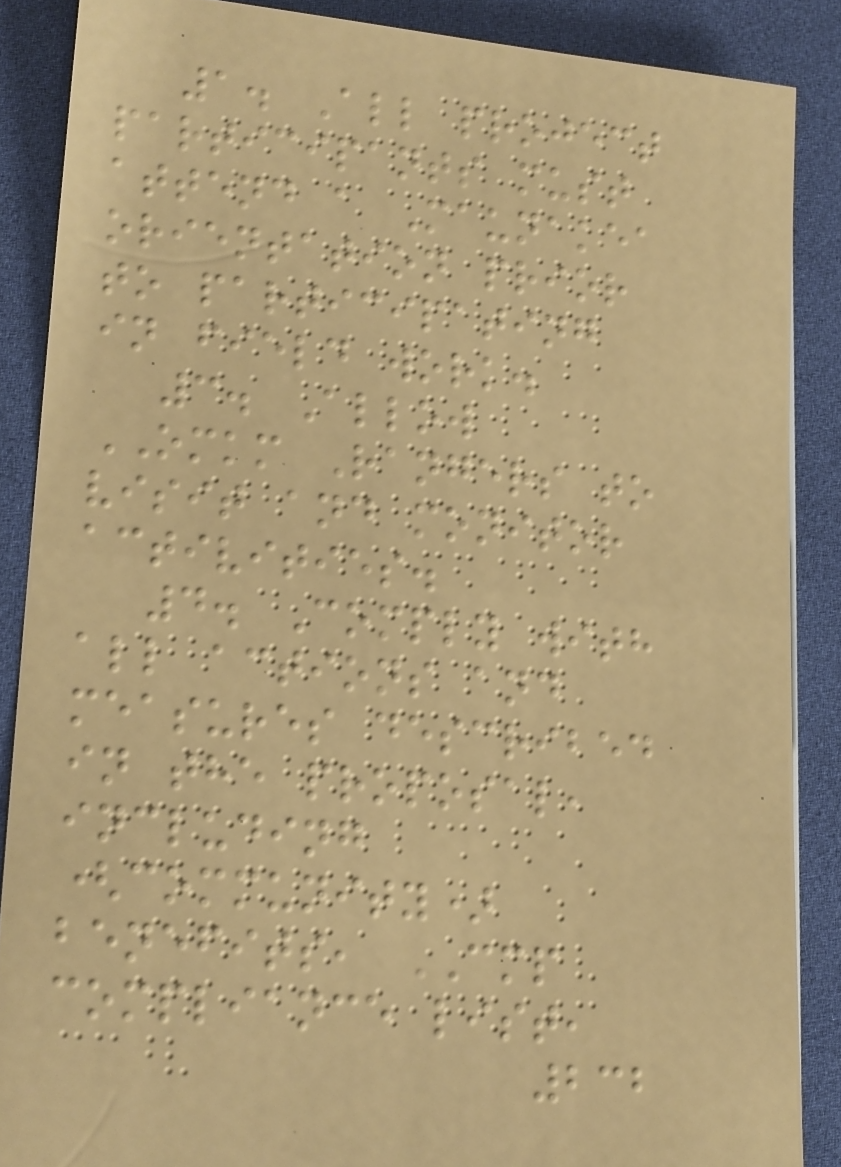1. All project
participants must
attend a Maunakea
orientation prior
to participating
in field work.
3. Allow
OMKM Rangers to
visit and monitor
activities.
4. Comply with
all actions and
measures described
in the proposal,
including
(community)
benefits, CMP
compliance list,
232
